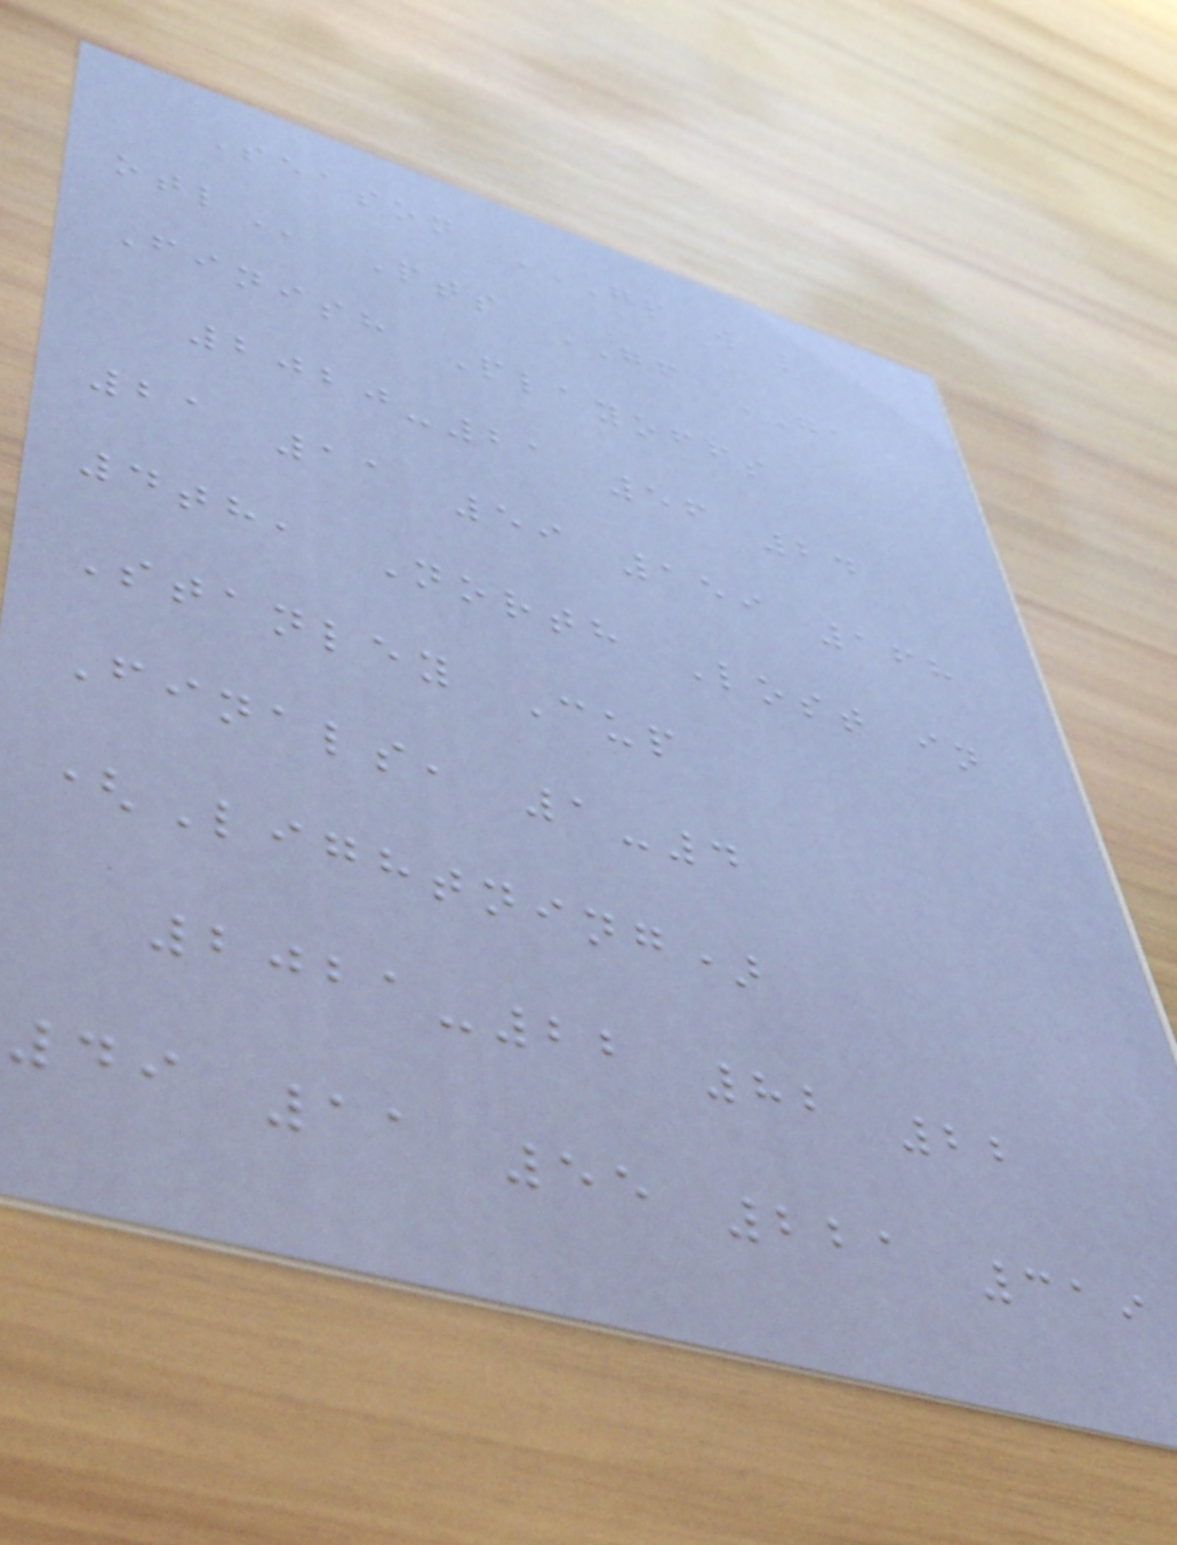Season GP W L
OTL Pts GF GA
Finish Playoffs
2020-21 56 24
21 11 59 159 168
4th, North Lost in
Stanley Cup
Finals, 1-4
(Lightning)
2021-22 82 22
49 11 55 221 319
